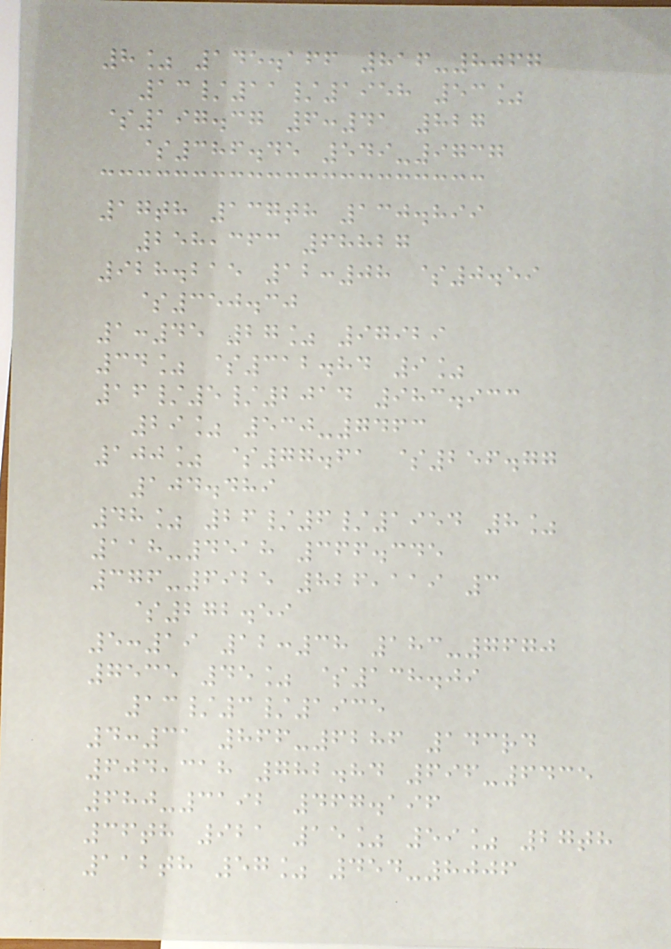8% 145.166 816-8067
13/11/1958 53%
$197.37 6:41 827
$386.45 549-9737
17th 137th 130.899
258,363 68827
928.215 12:08 $0.59
$350.30
1:45 27% 97929
34% $312.84 9%
16/5/2014 983.933
29% 530-7463
100% $77.61 $256.77
104.489
48% 26/6/1954 8%
118-4518 366.345
376-6925 826,119 3
$272.59
5:19 12:38 183-7670
7535 45% $138.09
13/3/1935
4:31 866-6286 143rd
604,318 782.84 696-6435
680-3192 467.196
36th 921 15% 59% 27th
112th 57% 454-8006
